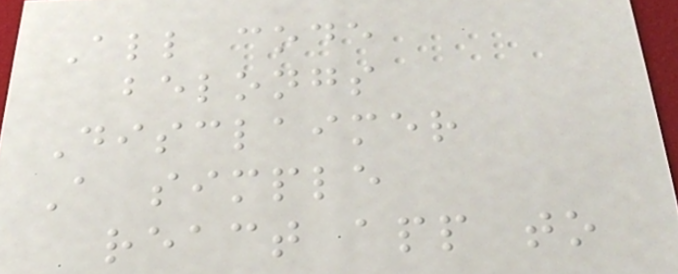All code
belongs
Disclaimer
A simple
react app to
